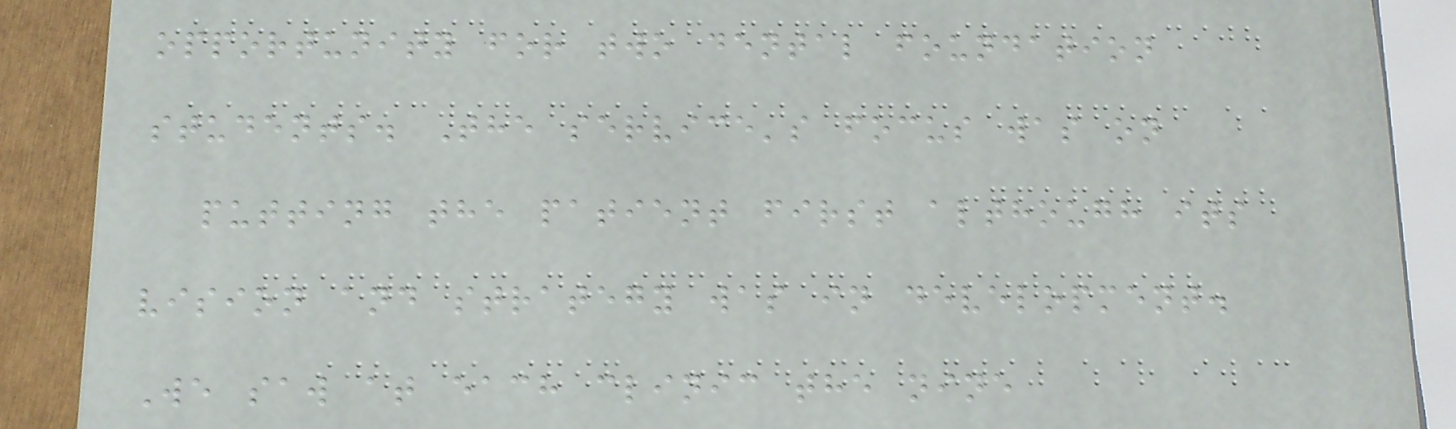opportunity for two dental foundation
students. The service's focus was on
putting the patient first although its
vision and strategy was in development.
We saw at each clinic the nine
